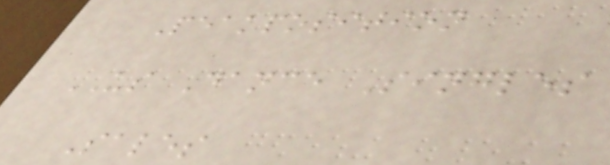Peakposition
US Dance Singles
Sales
